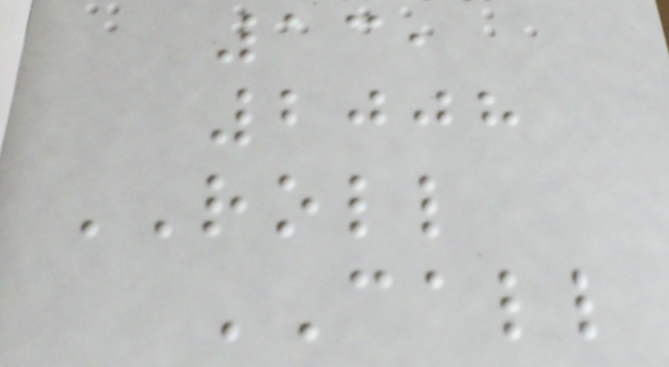13,
2008
ROLL
CALL
